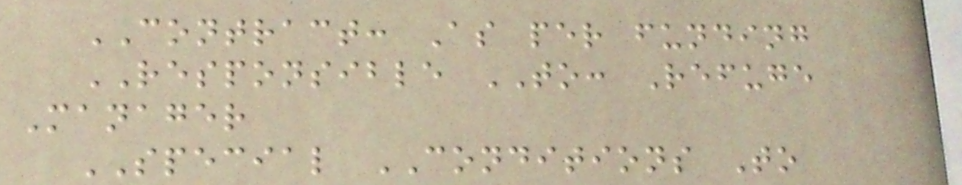CONTRACT: As per funding
RESPONSIBLE TO: Refuge
Manager
SPECIAL CONDITIONS To
